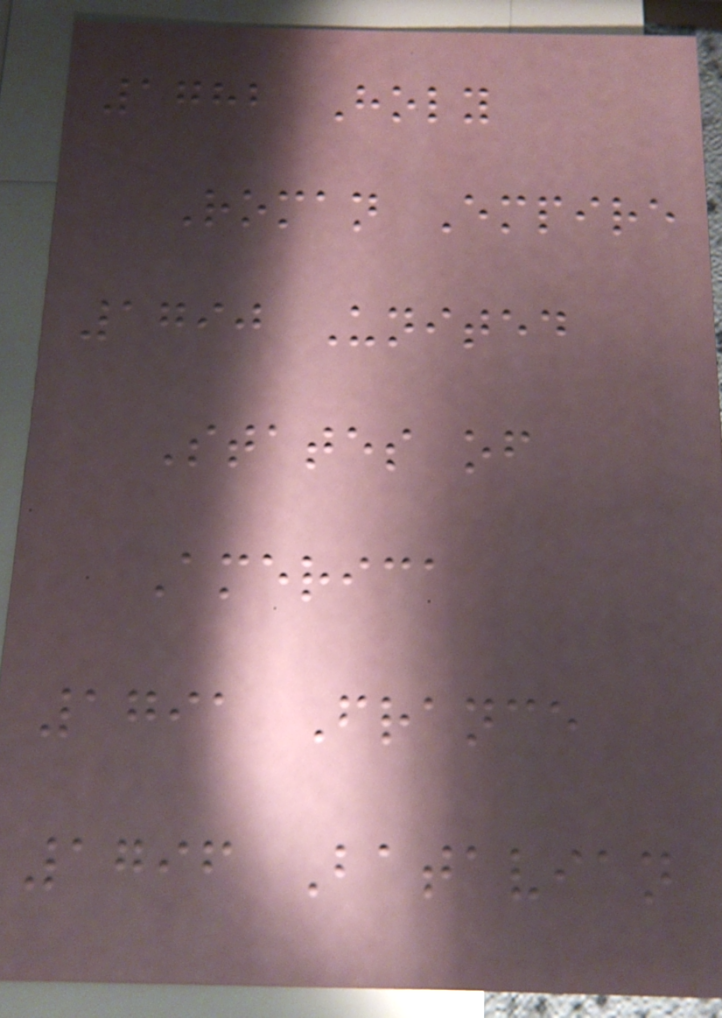1782 Holy
Roman Empire
1790 United
States of
America
1791 France
1796 Batavian
